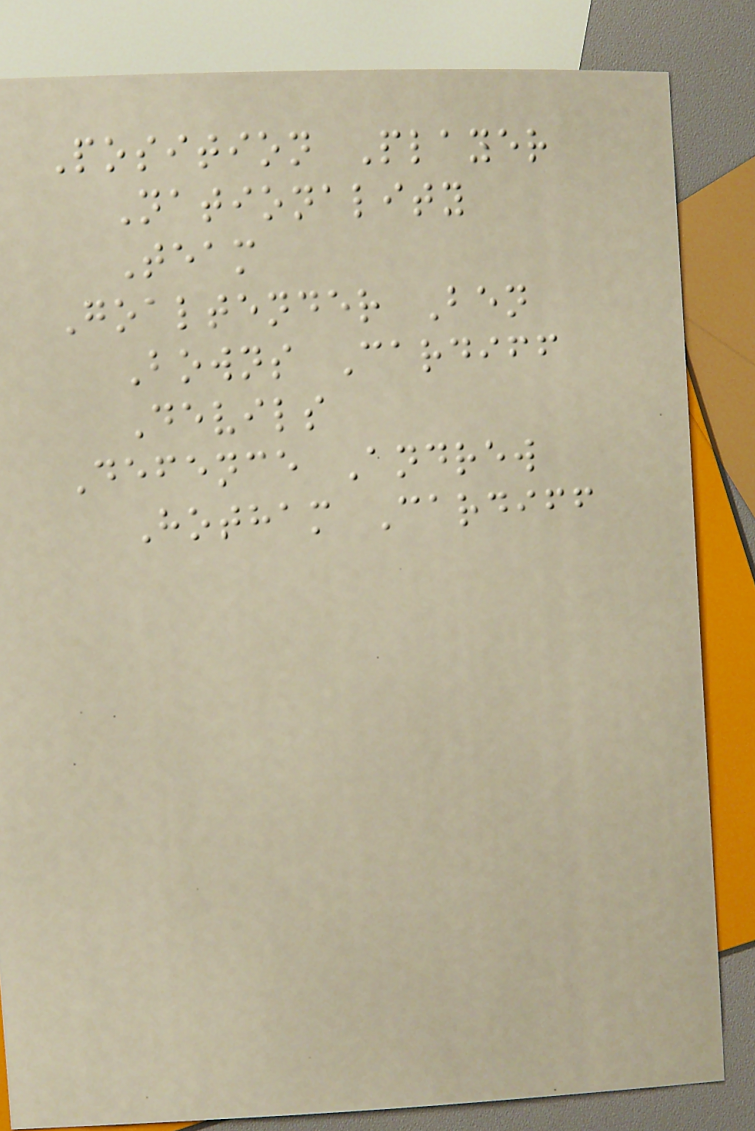Position Player
Nationality
Team
Goaltender Ben
Bowns Cardiff
Devils
Defence Andrew
Hotham Cardiff
